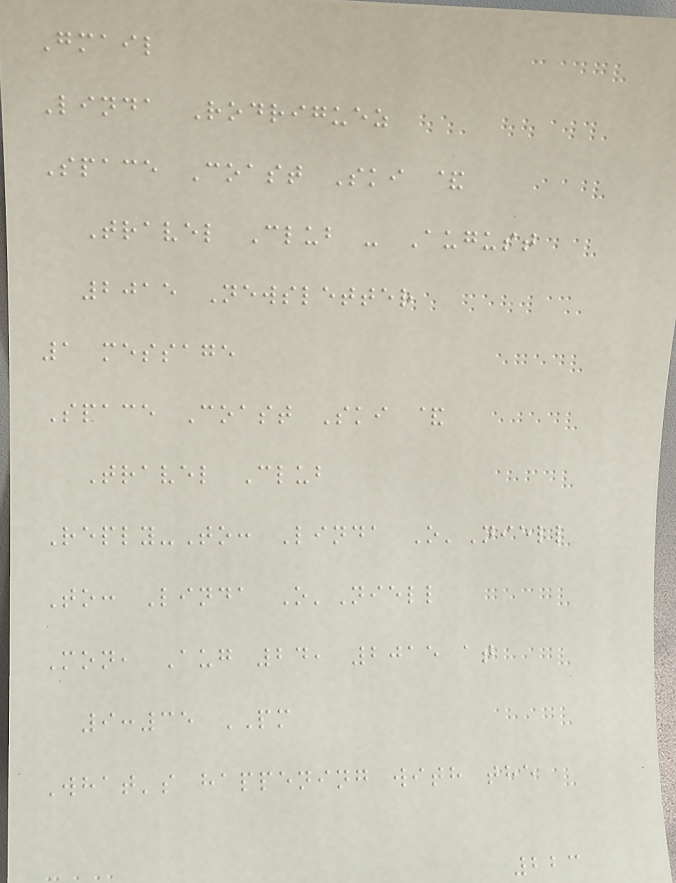Gmail
Linda Rodriguez
Space Coast Ski &
Travel Club - August
2015 Newsletter
1 message
Space Coast Ski &
Travel Club
Reply-To: Linda O'Niell
To: Linda O'Niell
Mon, Aug 24, 2015 at
9:35 PM
What's happening with the
223
